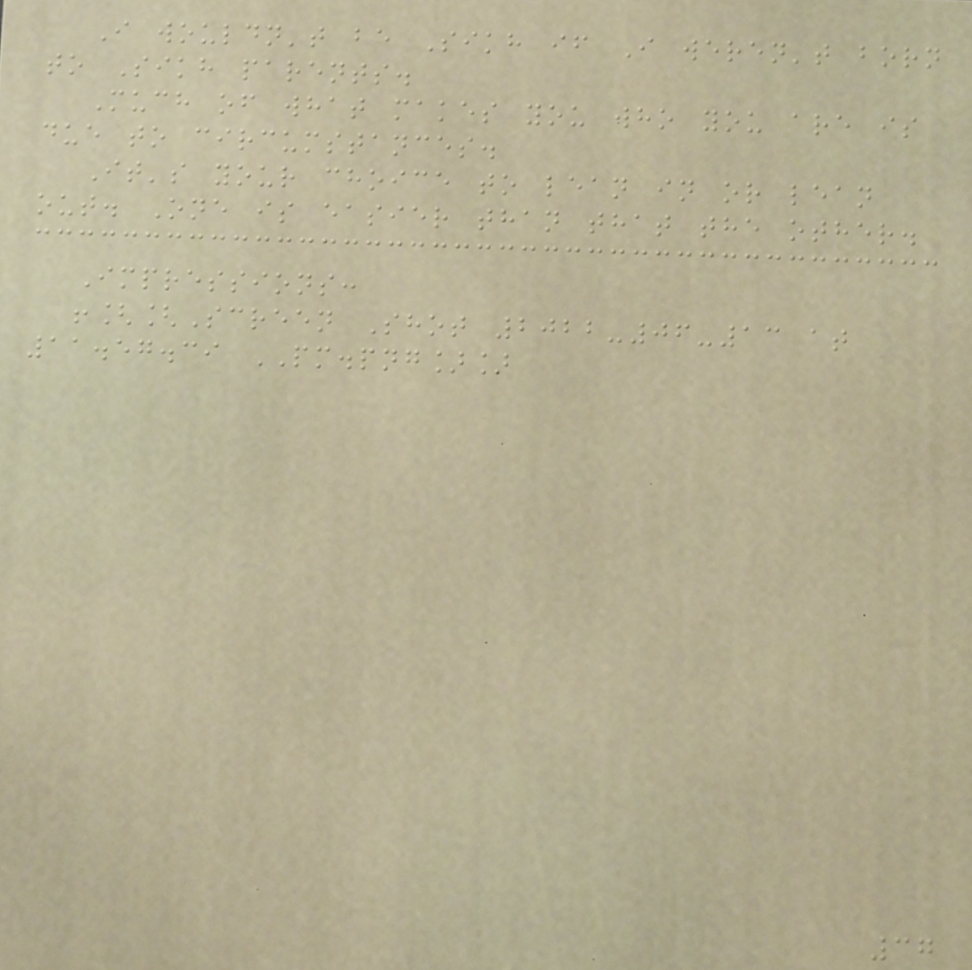I wouldn't be Sikh if I weren't born
to Sikh parents.
Much of what makes you who you are is
due to circumstances.
It's your choice to lean in or lean
out. One is easier than that the other.
Impressions:
![[Screen Shot 2022-06-13 at
11.57.39 PM.png]]
37
